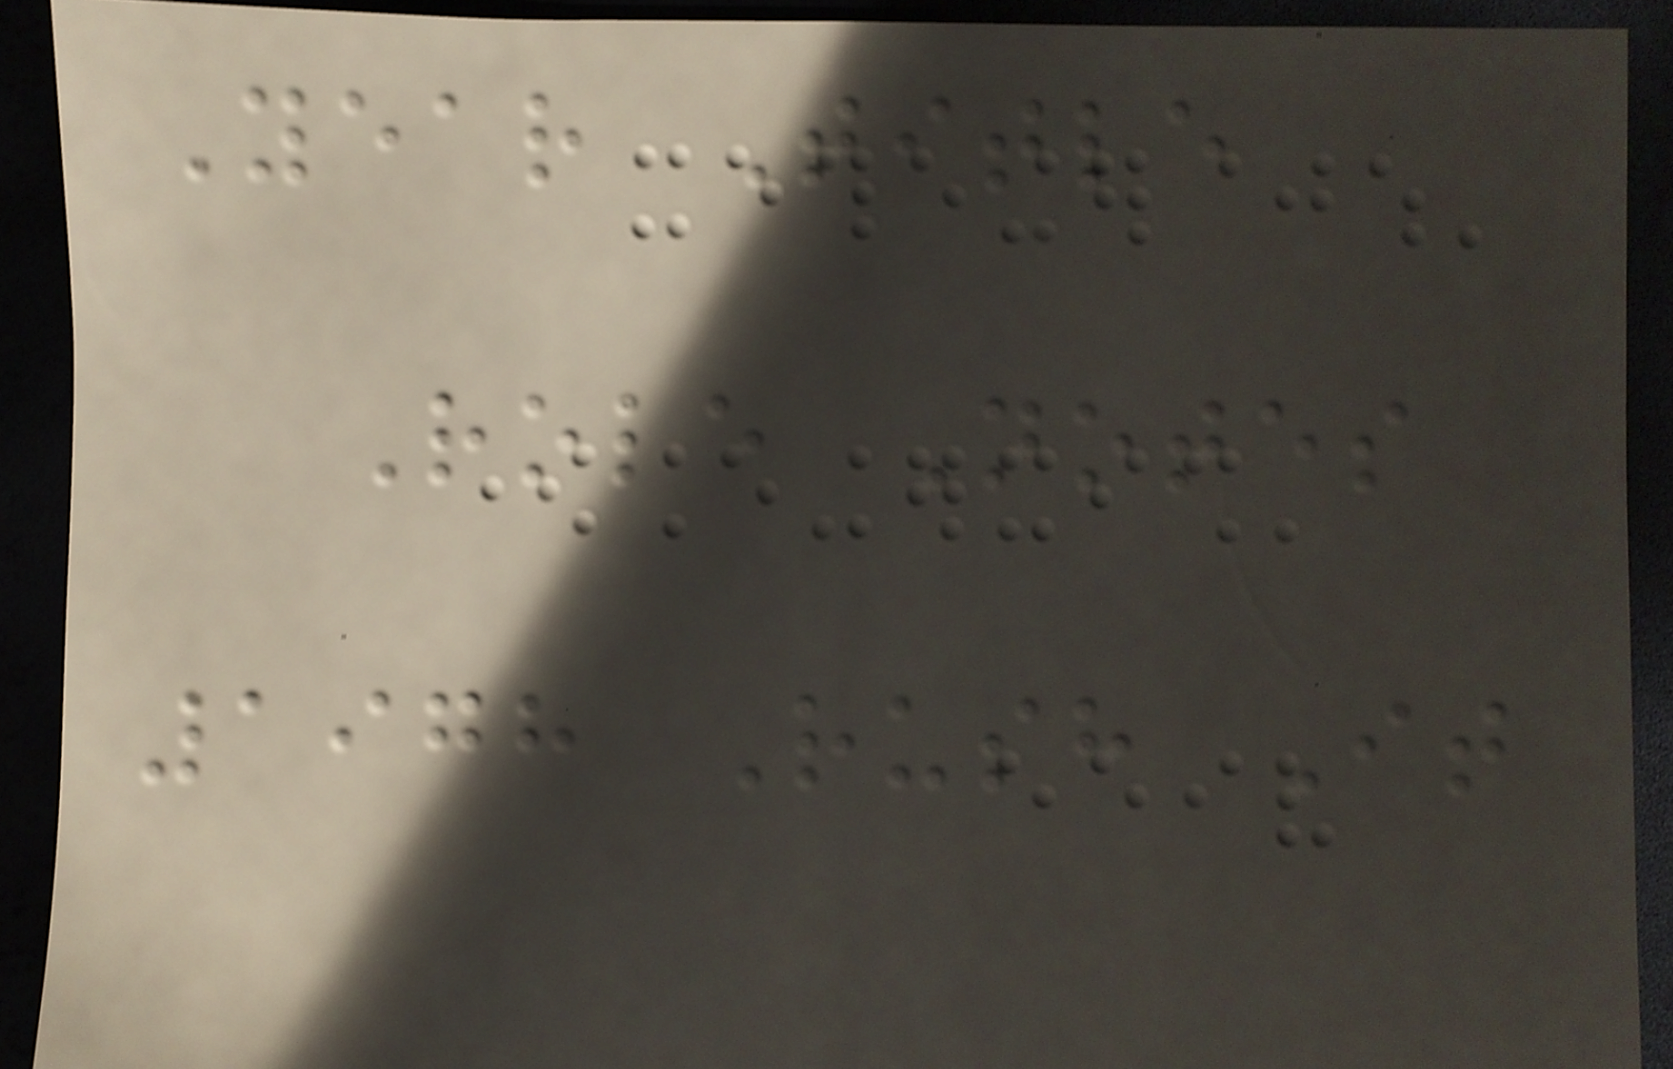Year Title
Role Notes
1978 Rush It
